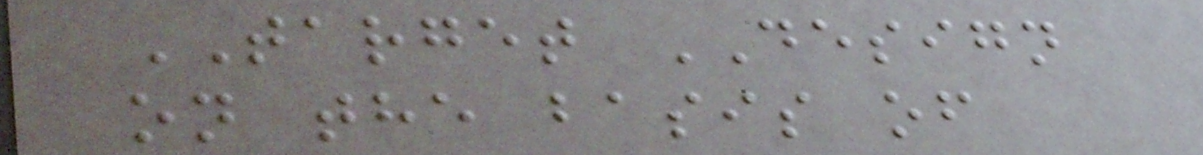TARGET DESIGN
on the basis of
